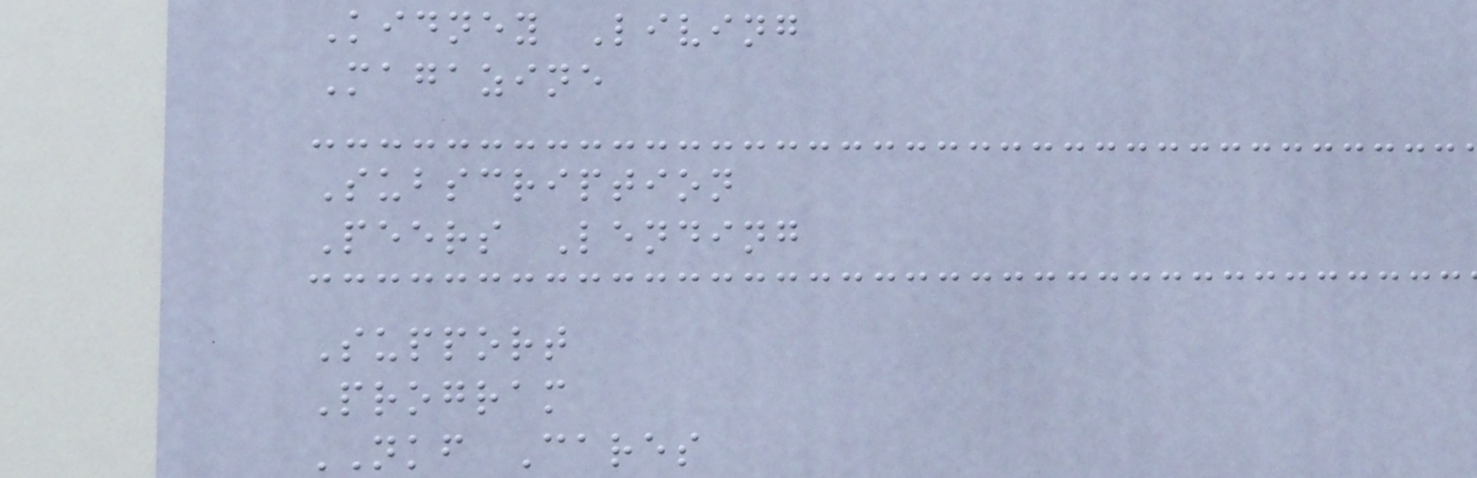Kidney Living
Magazine
Subscription
Peers Lending
Support
Program
NKF Cares
